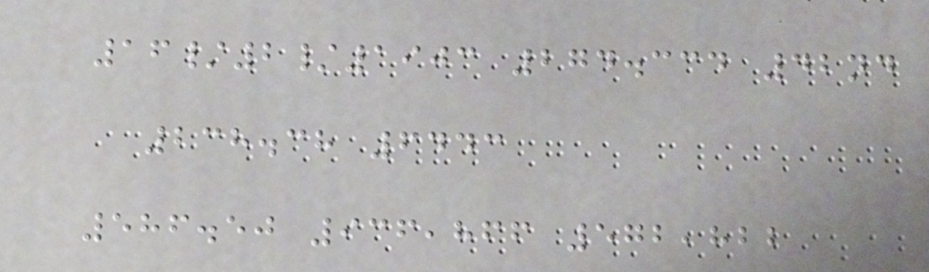16/2/1903 274.334 42nd
238.38 6443
586.50 936,866 572,822
